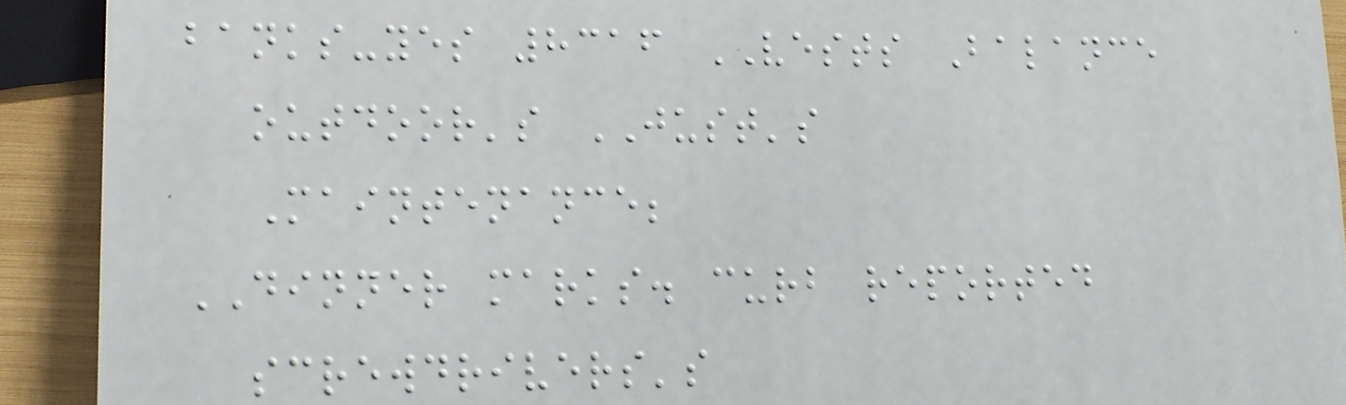banks-yes 8316 VESTS Balance
outdoor's JUST's
Maintenance;
DINNER marks. curb reported
screwdrivers's
